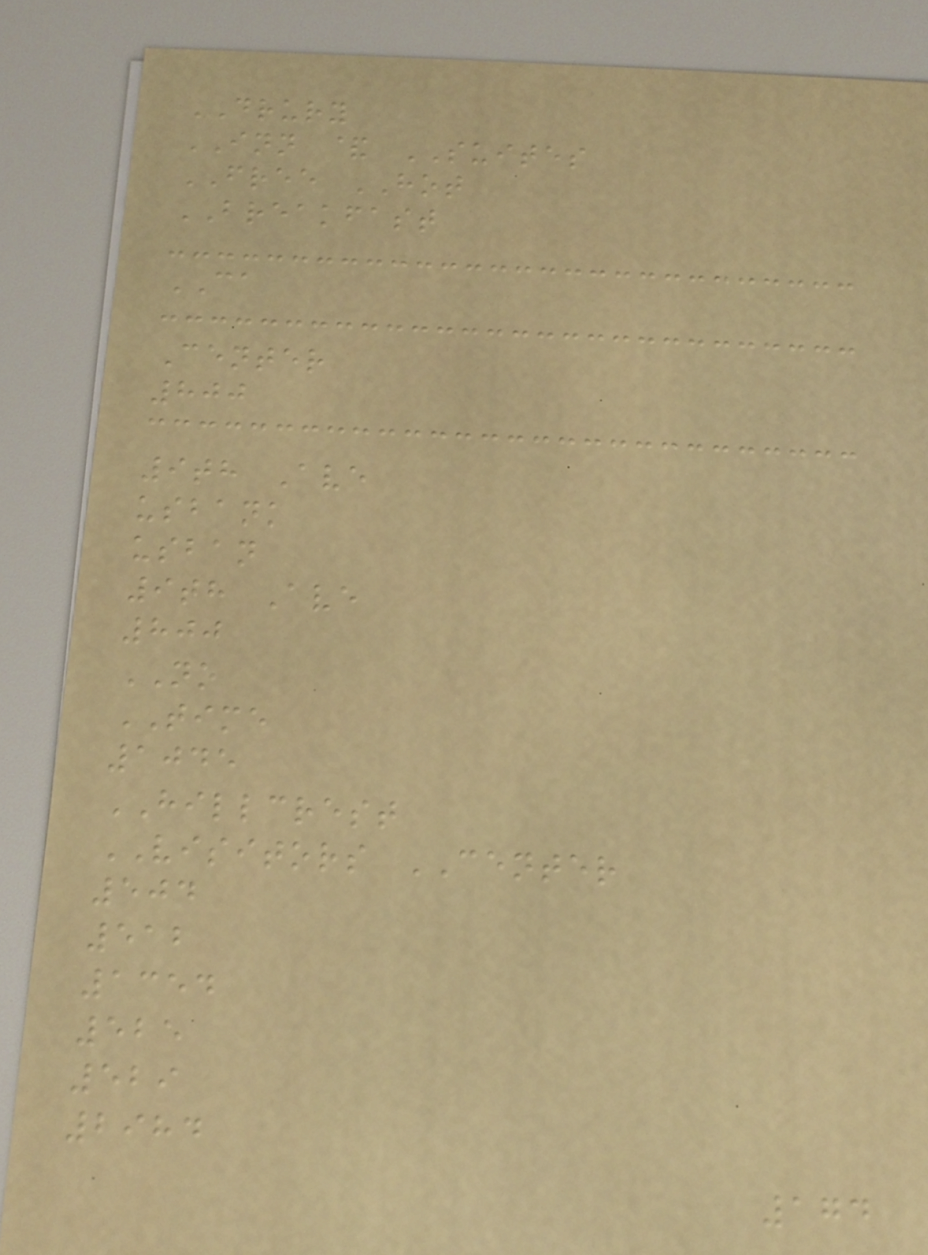DRURY
INN & SUITES
FREE HOT
BREAKFAST
CA
Center
800
9th Ave
usbank
usban
9th Ave
800
NO
TIME
1045
HILLCREST
VISITORS CENTER
504
512
1354
525
529
2984
174
